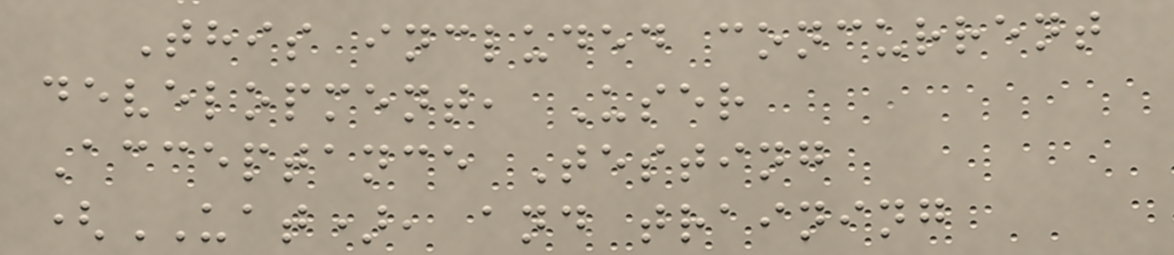This included concurrent
development, User
Acceptance Testing
(UAT), and training
